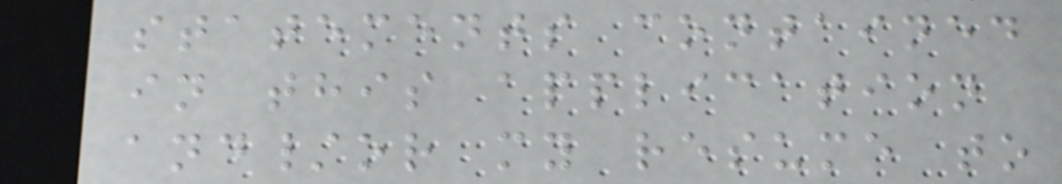statements contained
in this application
and/or my resume to
